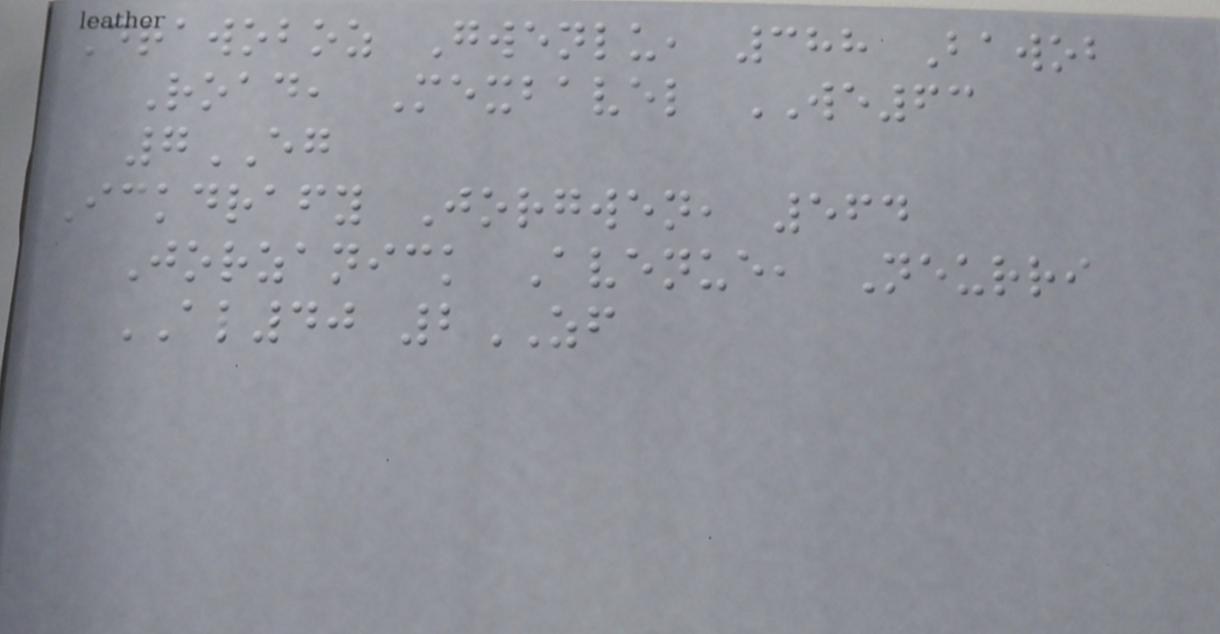Drawoboz Gwenlu, 388 Bawob
Road, Mexbavel WE63
7EG
Ickdrafy Jorgwen, 564
Jorzanick Avenue, Neurri
AL40 2ZF
